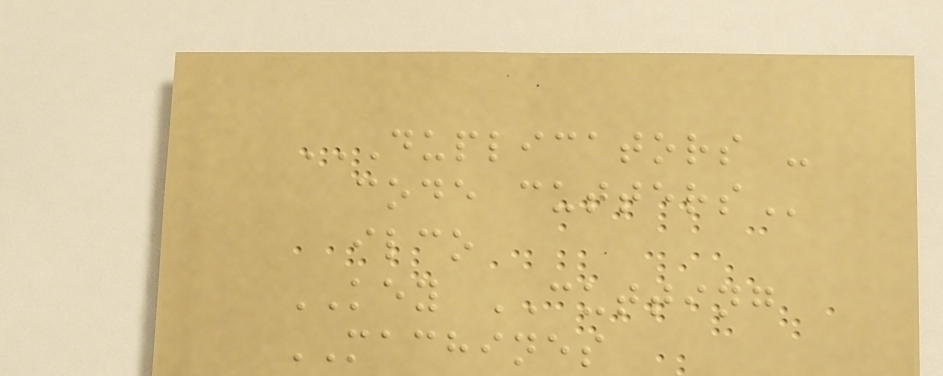DUPLICATORS -
CODE CUTTERS
ilco
KEY CUTTING
MACHINES
